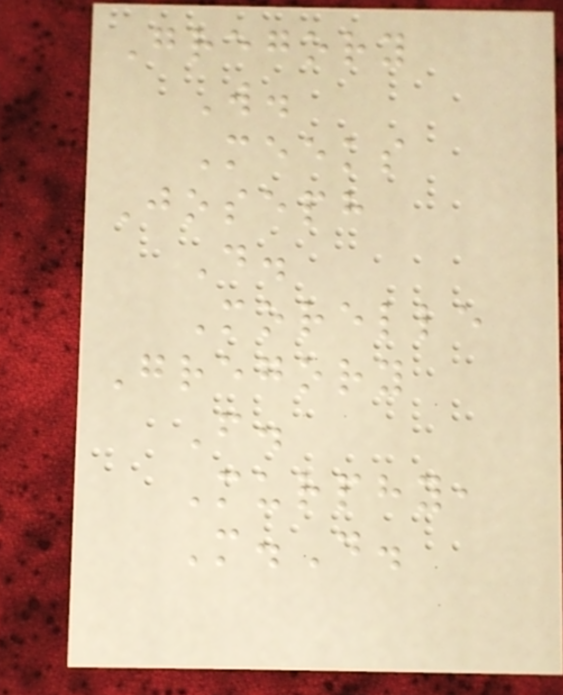Gregory
W.
Meeks
Joseph
D.
Morelle
Gregory
F.
Murphy,
M.D.
